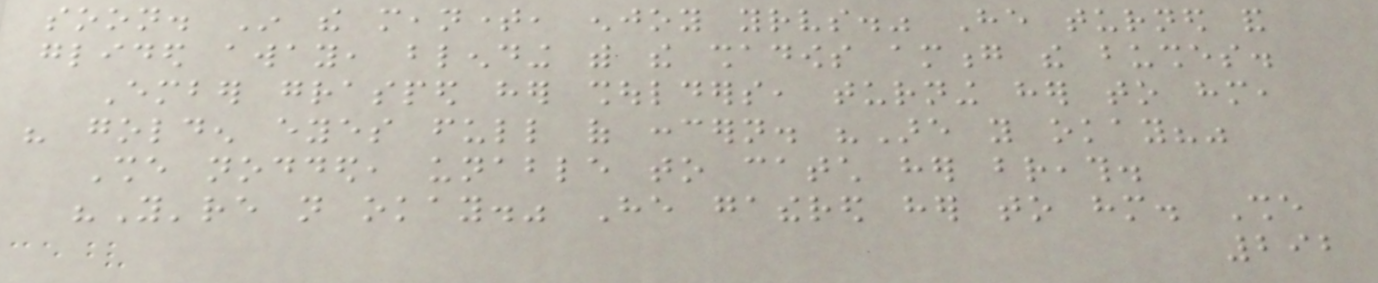soon. In the meantime, enjoy yourselves." He turned and
glided away, blending with the shadows among the bushes.
Ember grasped her shoulders, turning her to him,
his golden eyes full of concern. "Are you okay?"
She nodded, unable to catch her breath.
"You're not okay." He gathered her to him. She
292
